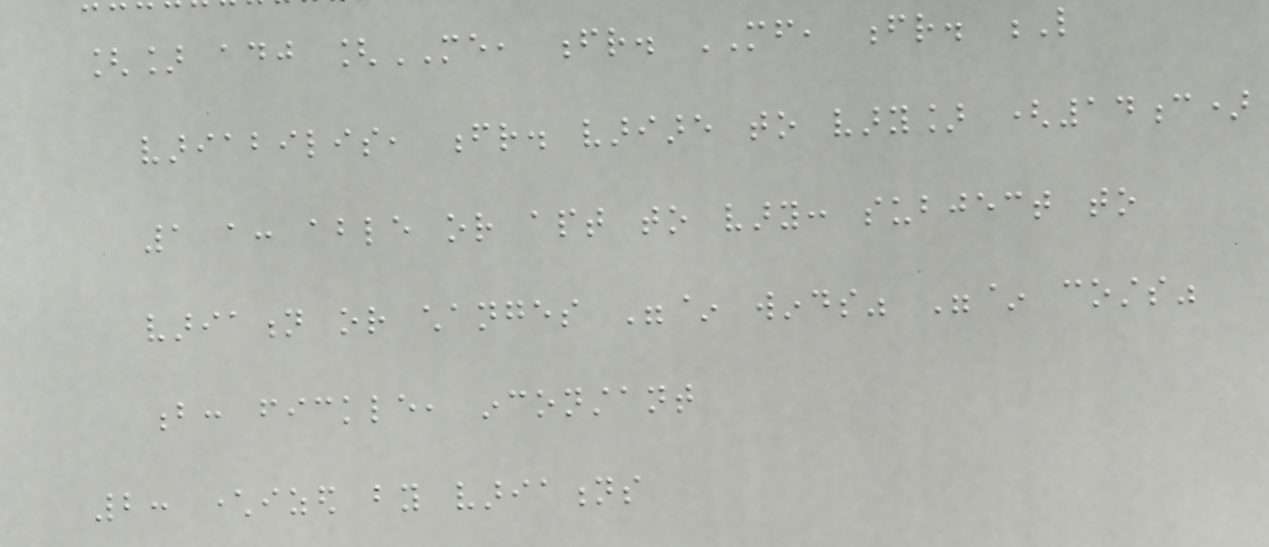[] adj [ME, fr. MF, fr. L
variabilis, fr. variare to vary] (14c)
1 a: able or apt to vary: subject to
variation or changes "~ winds" "~ costs"
b: fickle, inconstant
2: characterized by variations
